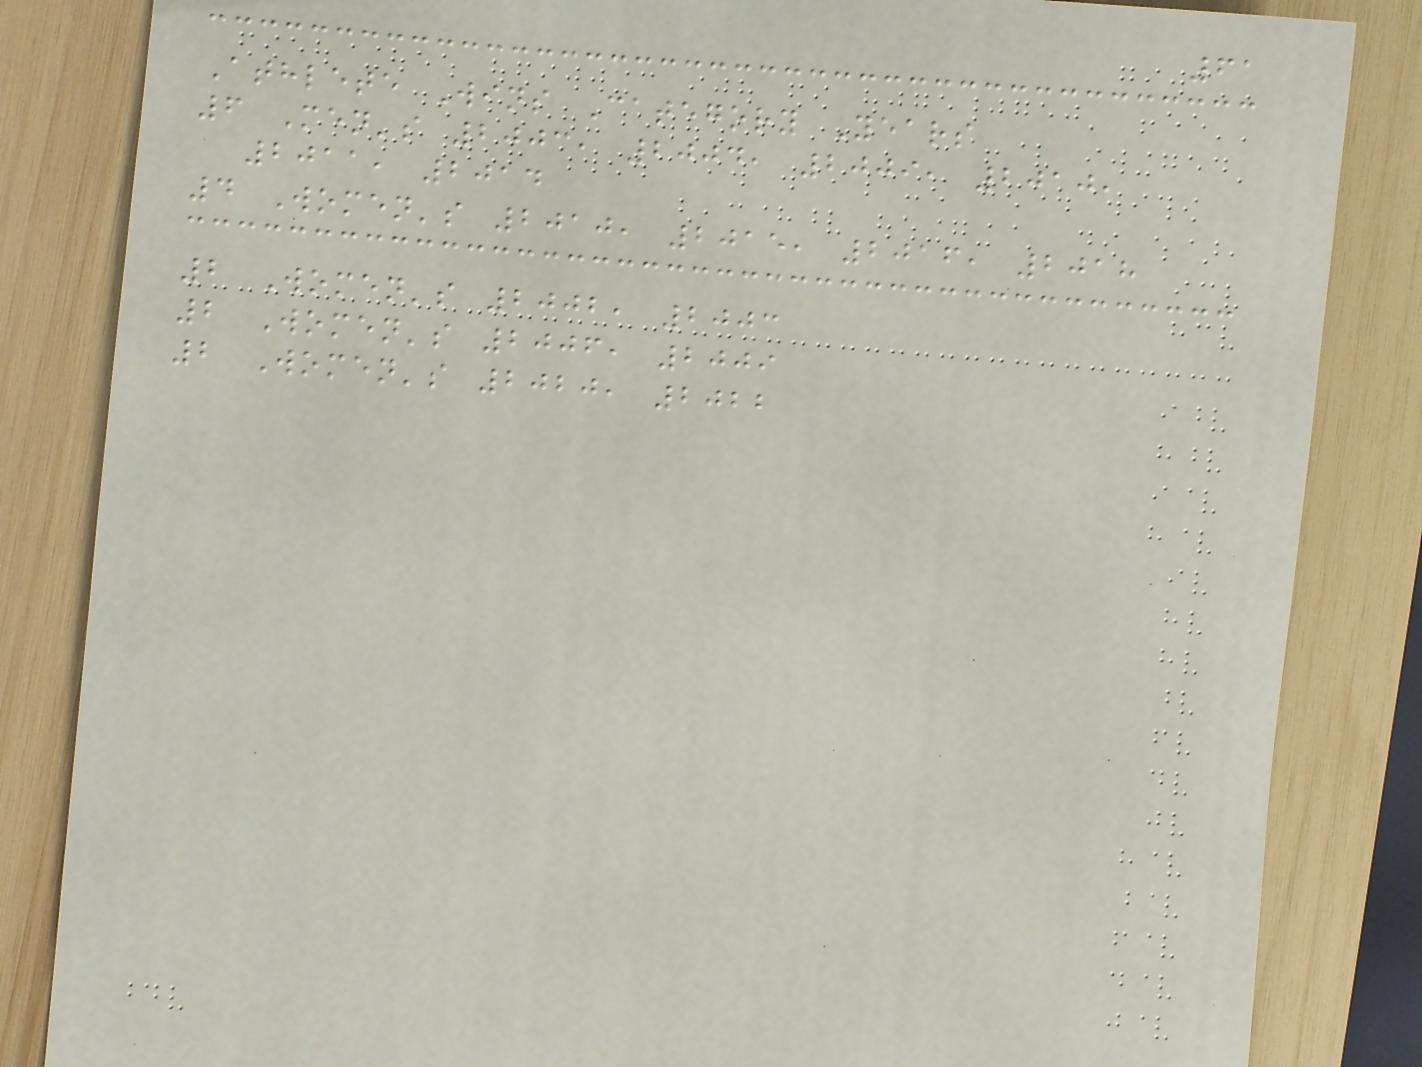61
Athlete Wins Category Years
6 Men's 2003, 2004, 2009, 2010,
2011, 2014
4 Women's 2010, 2015, 2016, 2018
2 Women's 2002, 2003
2 Women's 2006, 2009
2 Women's 2020, 2022
